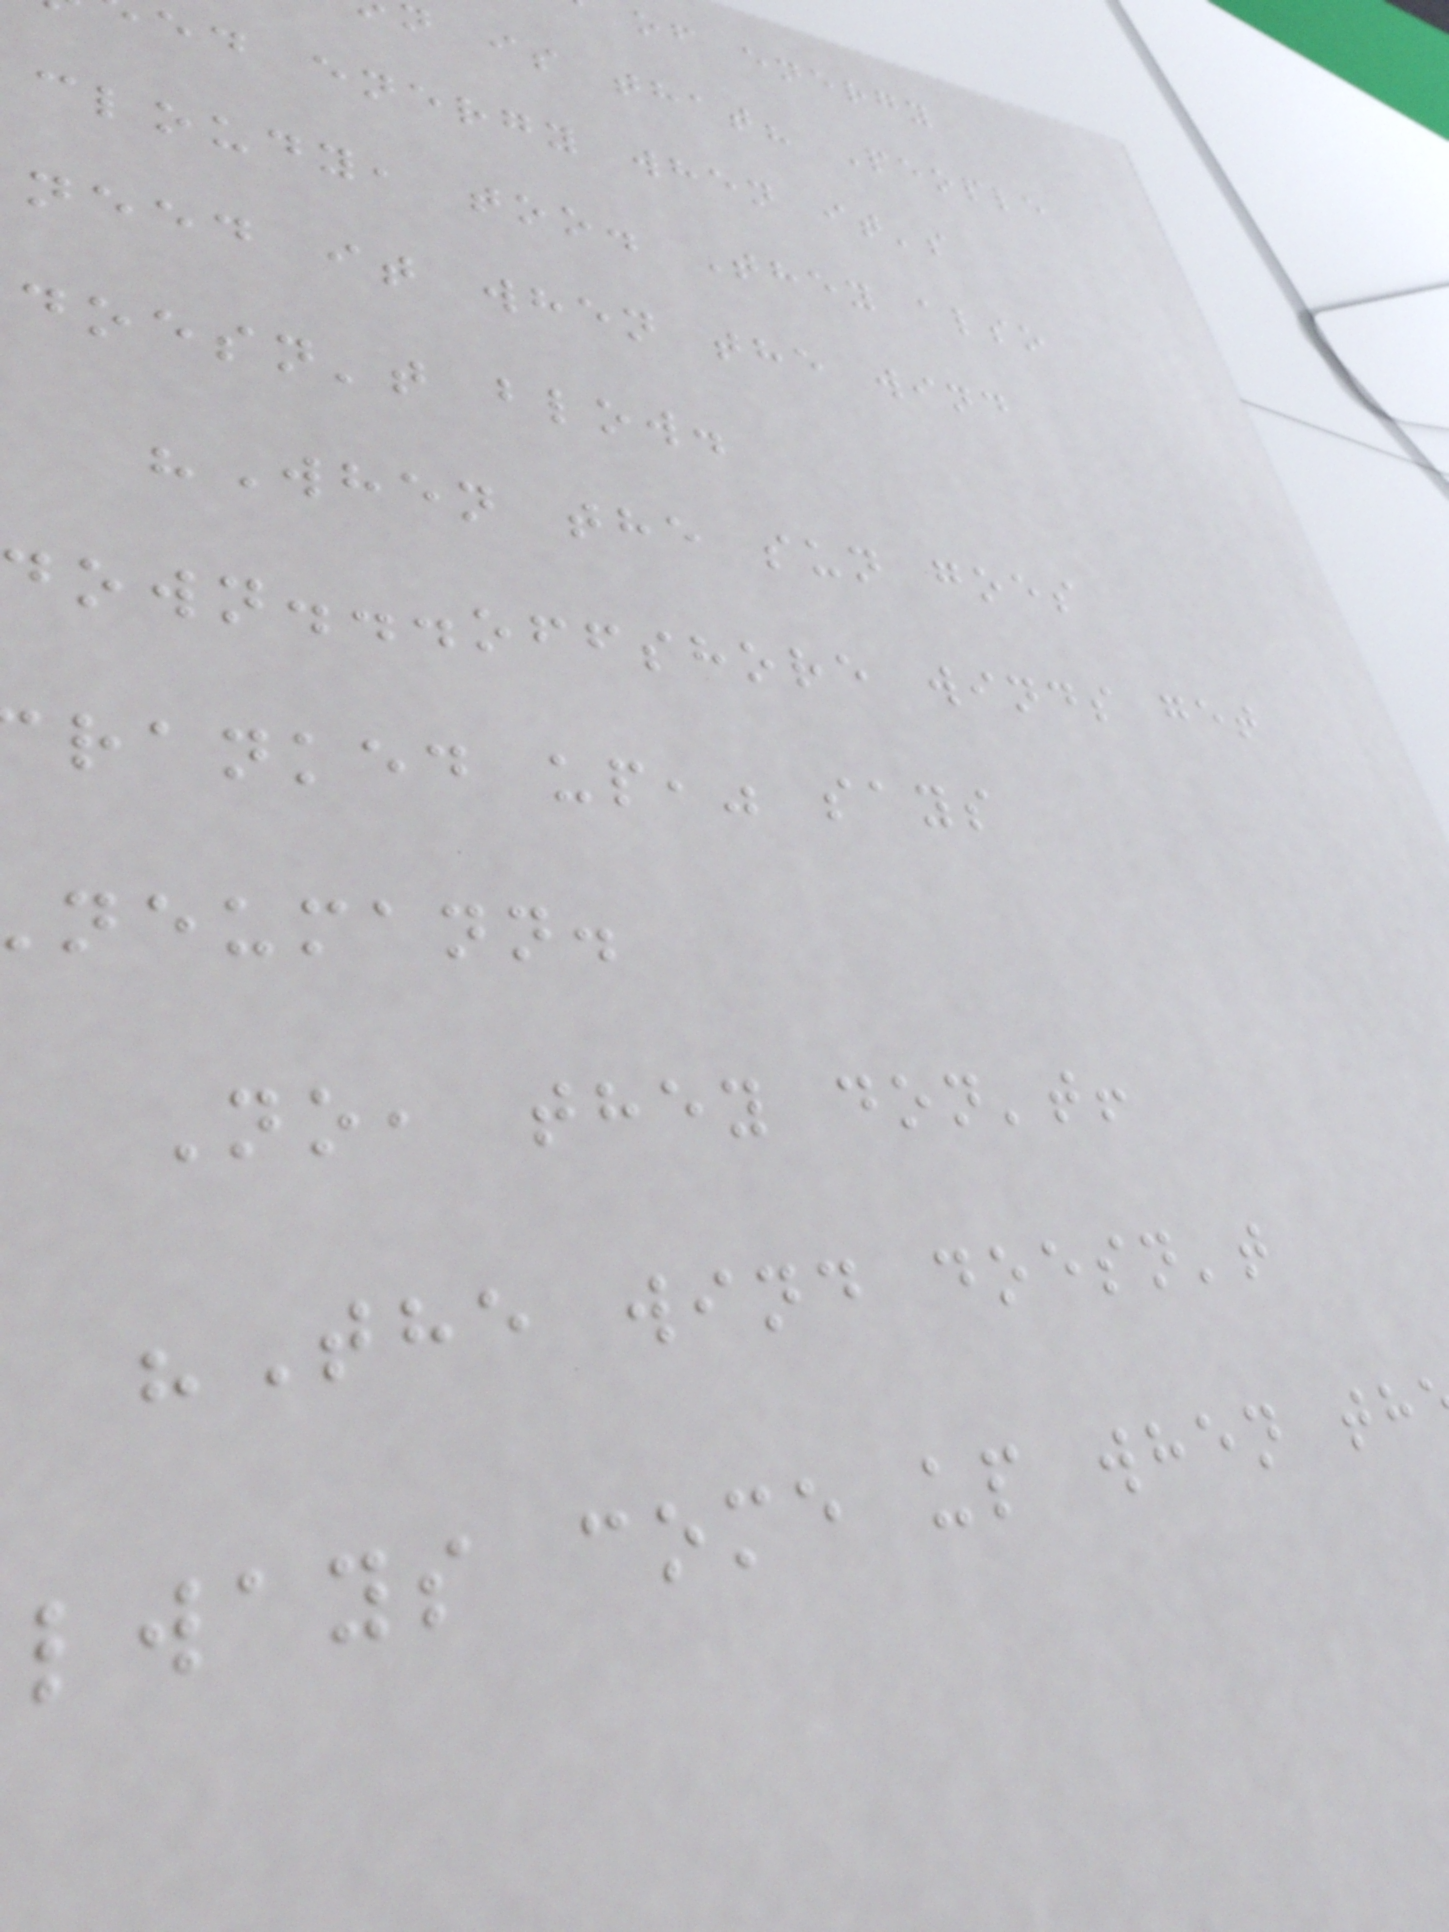of energy
n is that? People
ed energy when it's
cloudy, too. They also
need it when the wind
doesn't blow.
"When the sun goes
own...offshore winds get
ranked up," says
neumann.
No, they don't!
"The wind doesn't
lways come up when th
